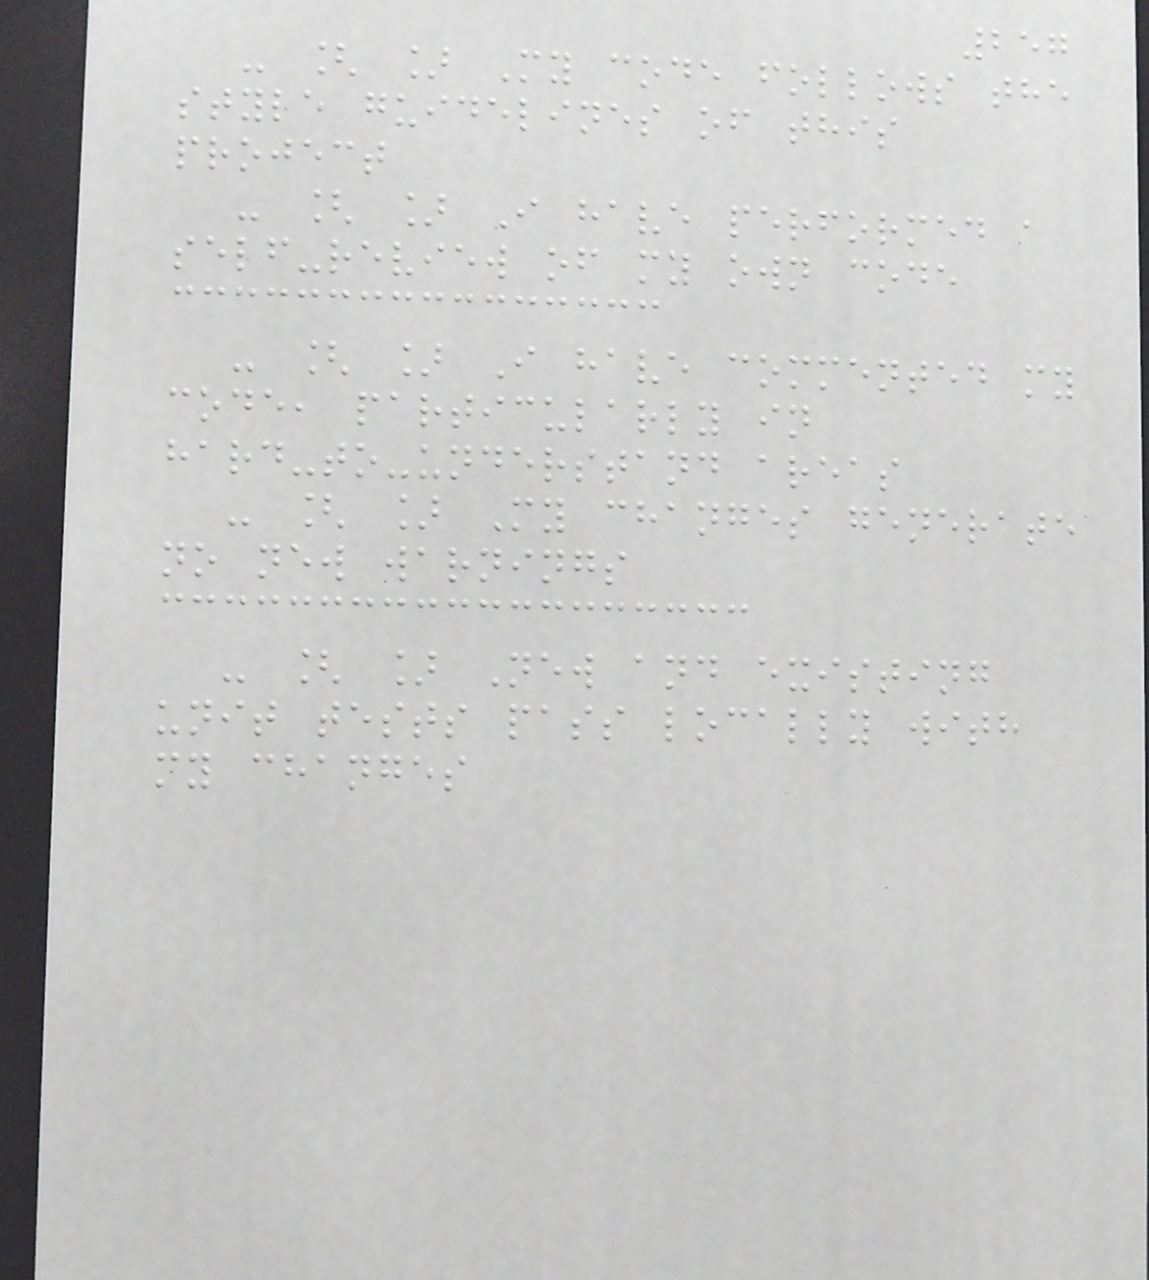257
- [ ] My code follows the
style guidelines of this
project
- [ ] I have performed a
self-review of my own code
- [ ] I have commented my
code, particularly in
hard-to-understand areas
- [ ] My changes generate
no new warnings
- [ ] New and existing
unit tests pass locally with
my changes
